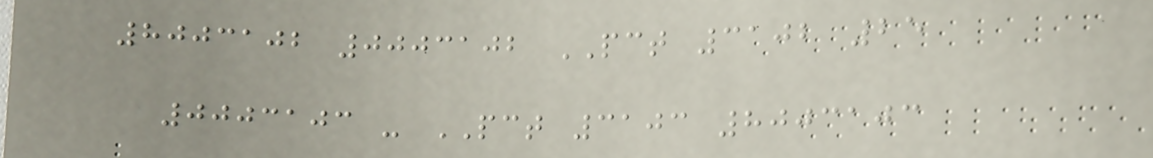8003102 0003102 PCT 3102 25
0003103 - PCT 3103 8003103
